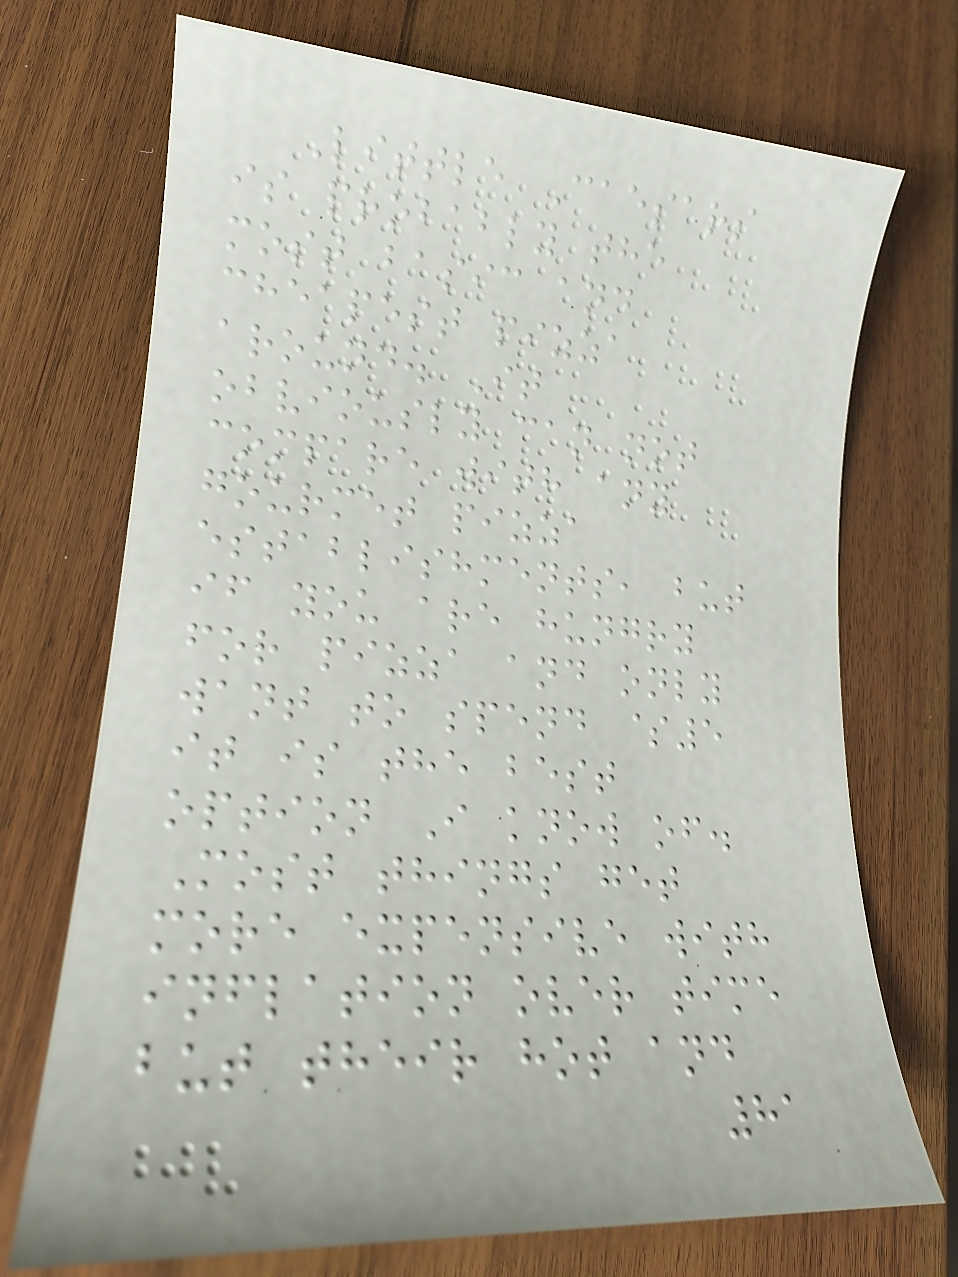Little Caesars
is probably the
most basic and
cheapest pizza
around. It
obviously can not
compare with any
gourmet pizza
establishments, but
if you are hungry
for pizza and only
want to spend $5
it is the best
option I know of.
Most things get
more expensive with
inflation over time
but their hot and
81
